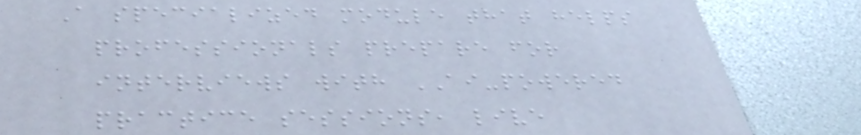A specialized module that helps
professionals prepare for
interviews with AI-powered
practice sessions, live
